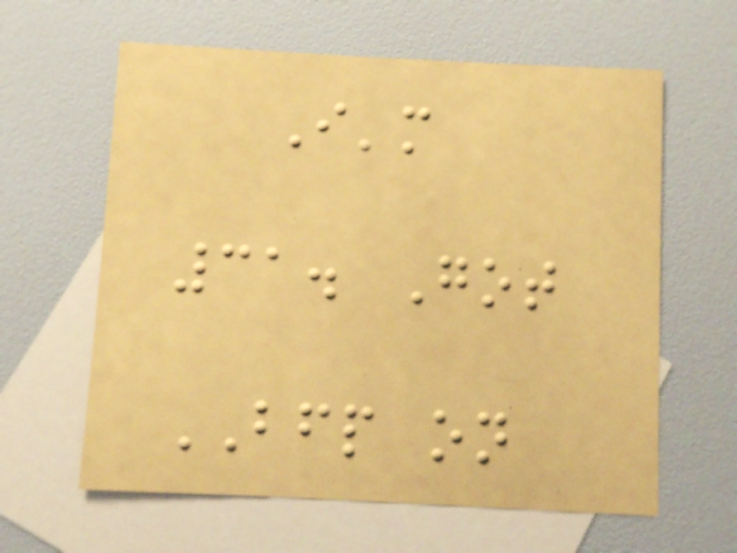I'm
31. Got
BFP on
